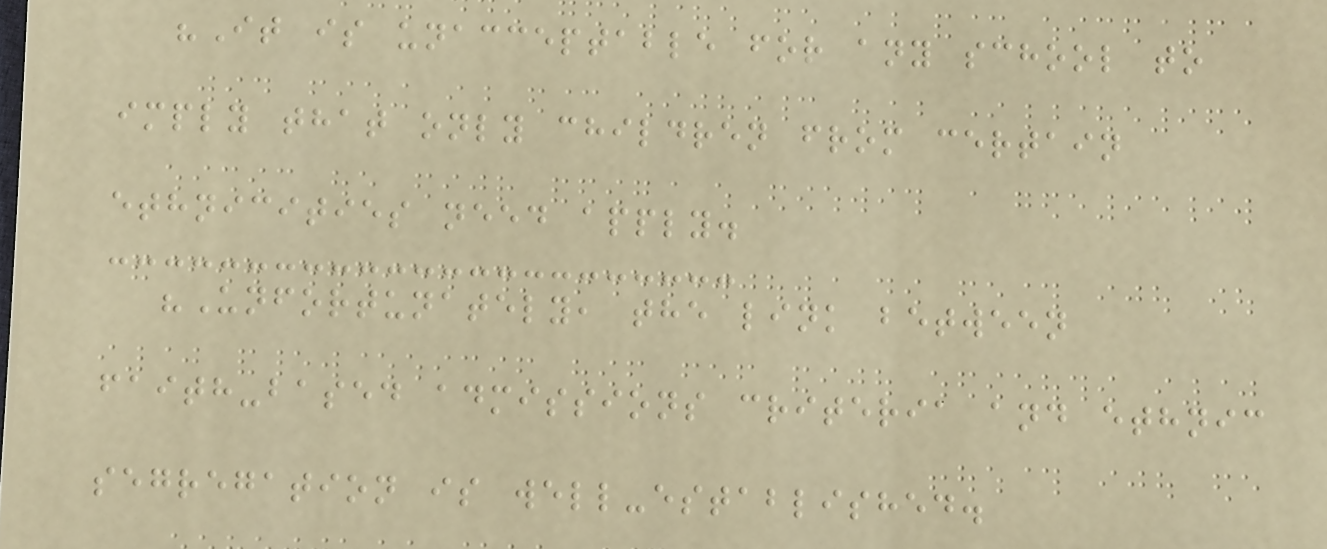"It is unacceptable for any school to
imply that only children from certain
ethnicities need apply.
"Unfortunately, the link between
faith-based admissions criteria and ethnic
segregation is well-established.
